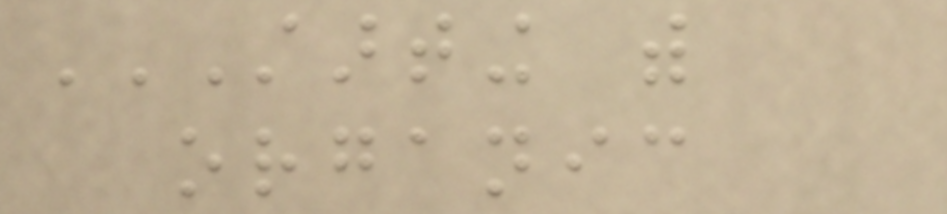STARTING WITH
ORGANIC
